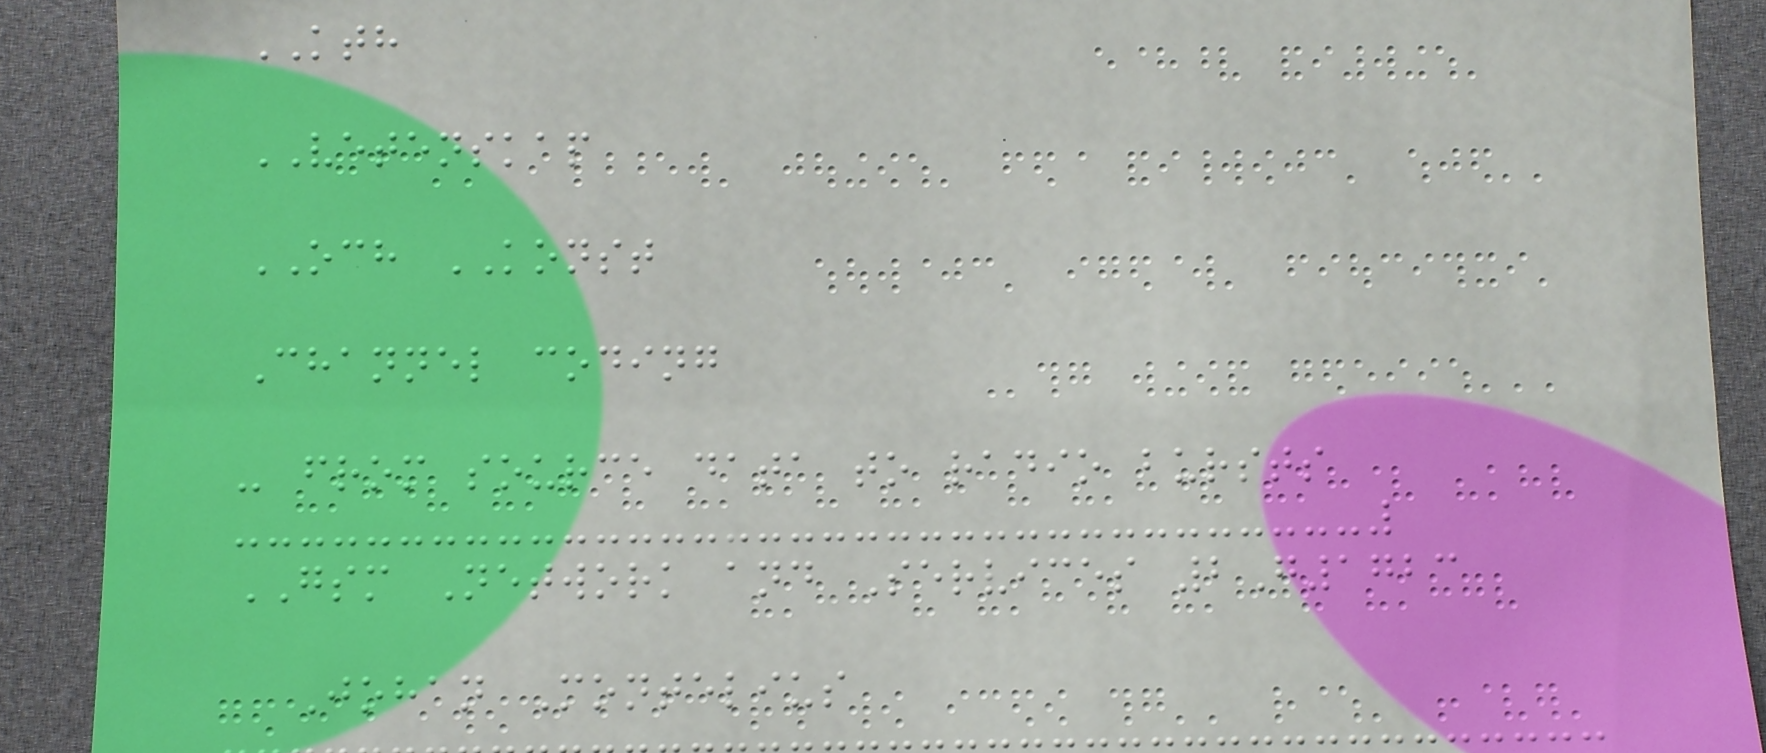KTH
VETENSKAP
OCH KONST
Channel coding
- from source data to radio bursts
GSM Network and Services 2G1723
Johan Montelius
